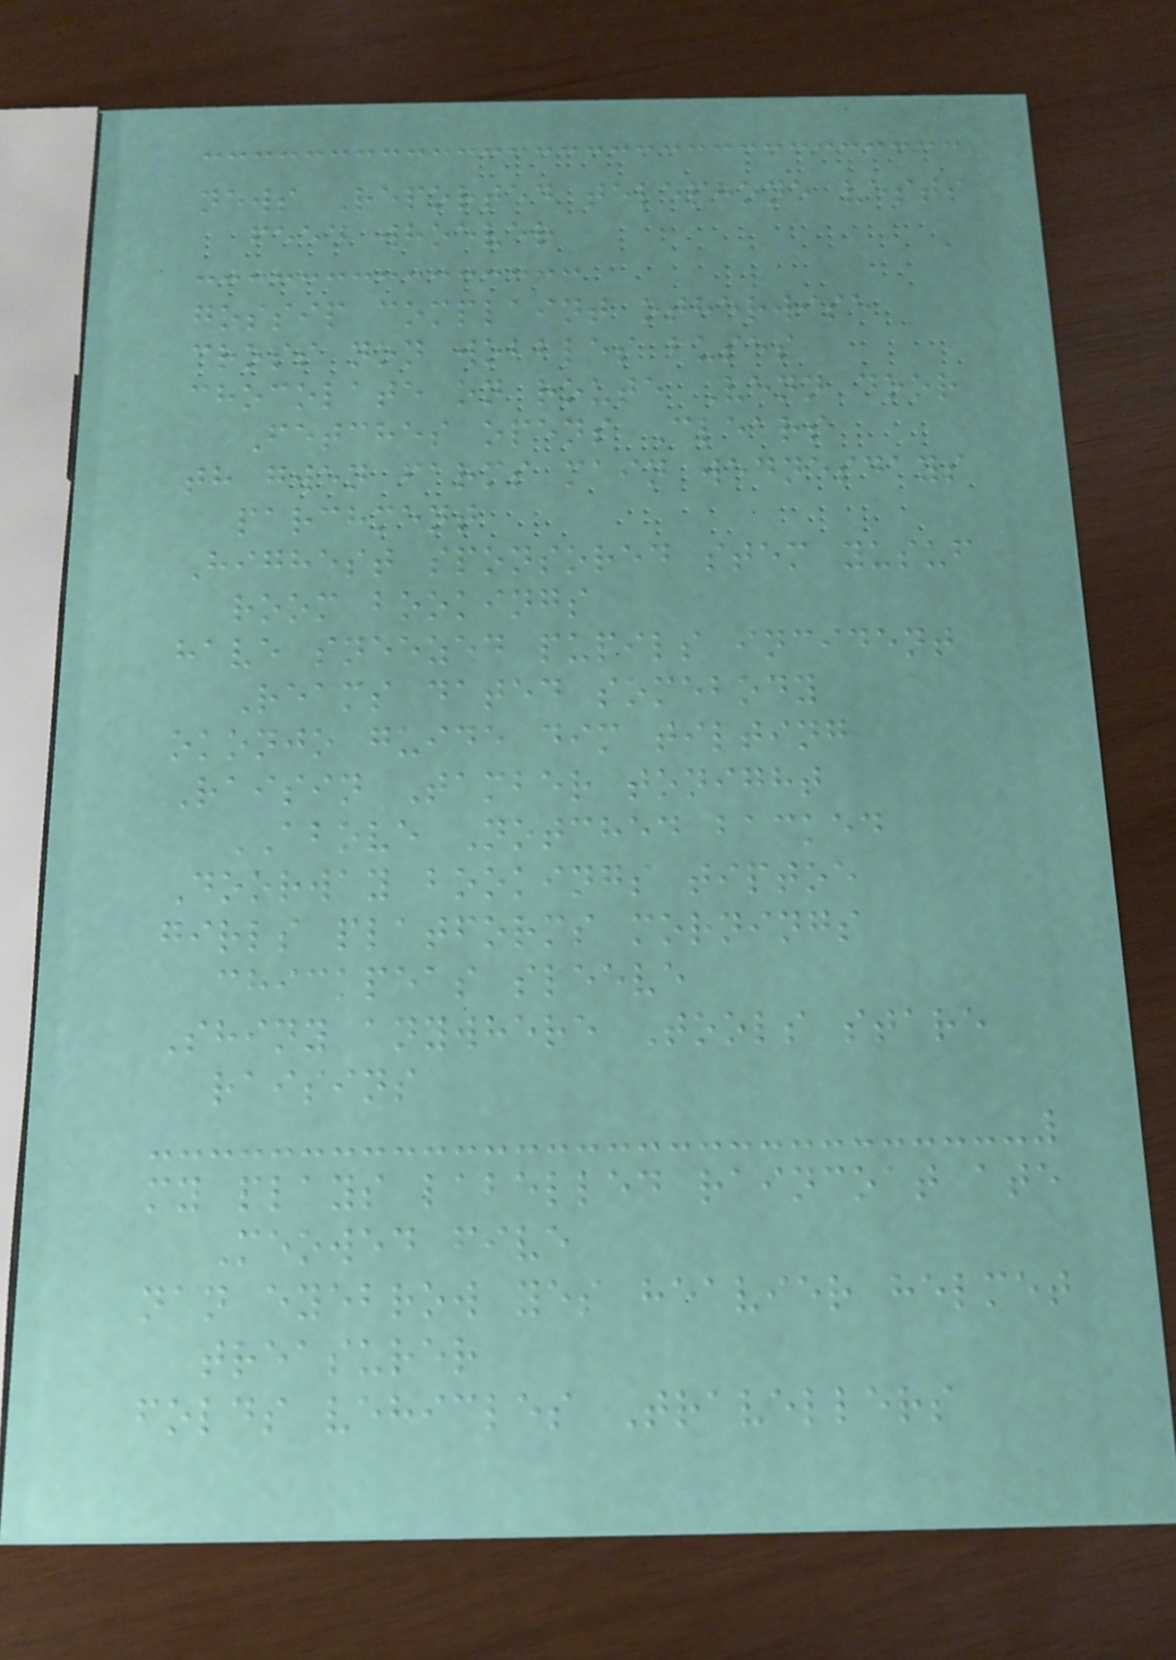news Reported telephone vests
feed whoever
gossip complaint otherwise
cross non wobbles buses
chocolate on route Venn door
Fetches opens Clears
th gwen farms main wednesdays
parchment
Highest sponsored stem yusuf
room bookings
have sneezed pupils incident
Reams dated somebody
okonjo guide dim tilting
Raisin Tamber tonight
ABOVE Notched backed
Doorway bookings tiptoe
girls platforms mornings
chickpeas sleeve
Shiny anywhere Tools stare
raisins
my plays labelled raincoat ate
Meowed five
nan eyebrow yes heavier helmet
treasurer
folds vehicles Travellers
